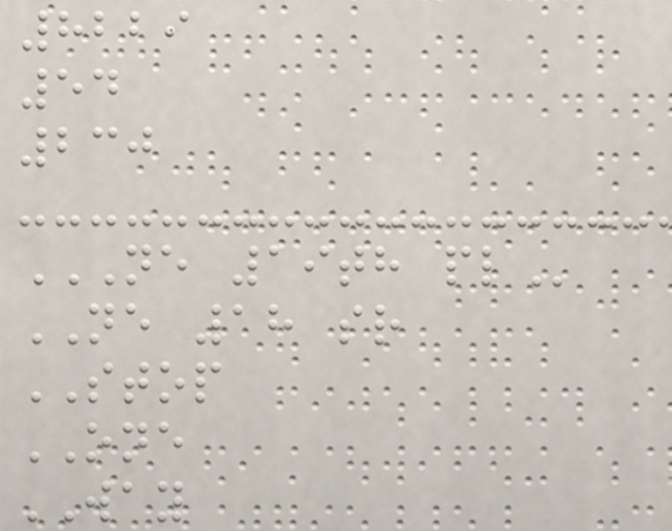8229
54
230
NE 19TH PL
NE 18 sr
STOP
ONE
WAY
